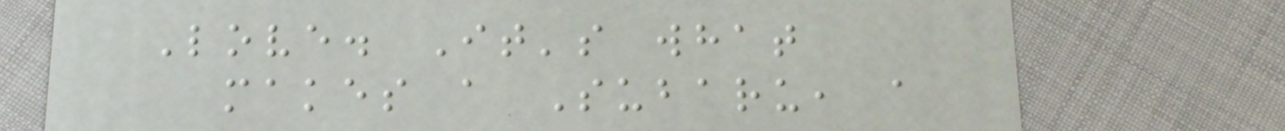Love. It's what
makes a Subaru, a
